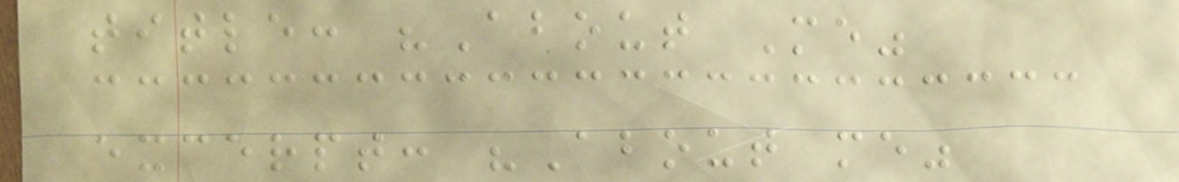title: "About Me"
excerpt: "About me"
